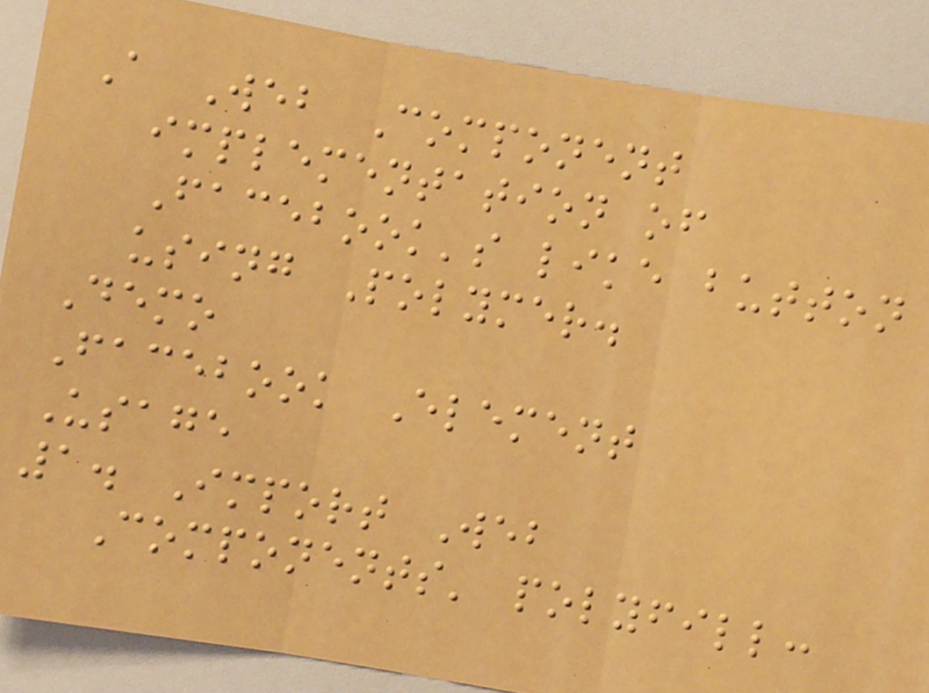A Web Component
implementation of
Facebook's like button
using Polymer.
Demo
Facebook Element
Usage
1. Import Web
Components' polyfill:
